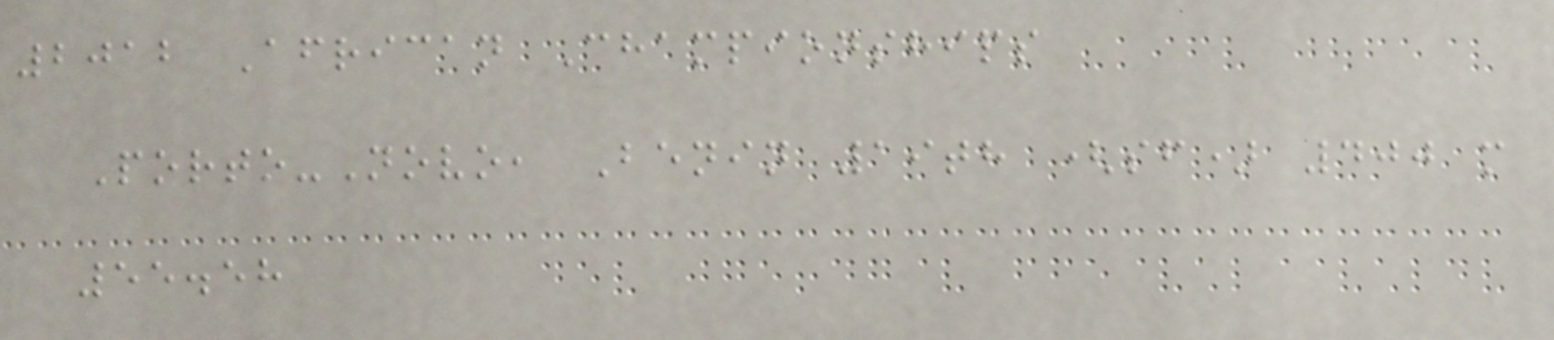2012 African Championships
Porto-Novo, Benin 19th (sf) 400 m
55.58
